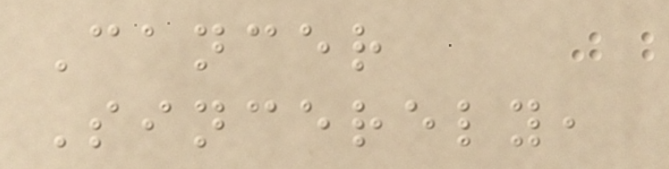Cancer
Sincerely,
